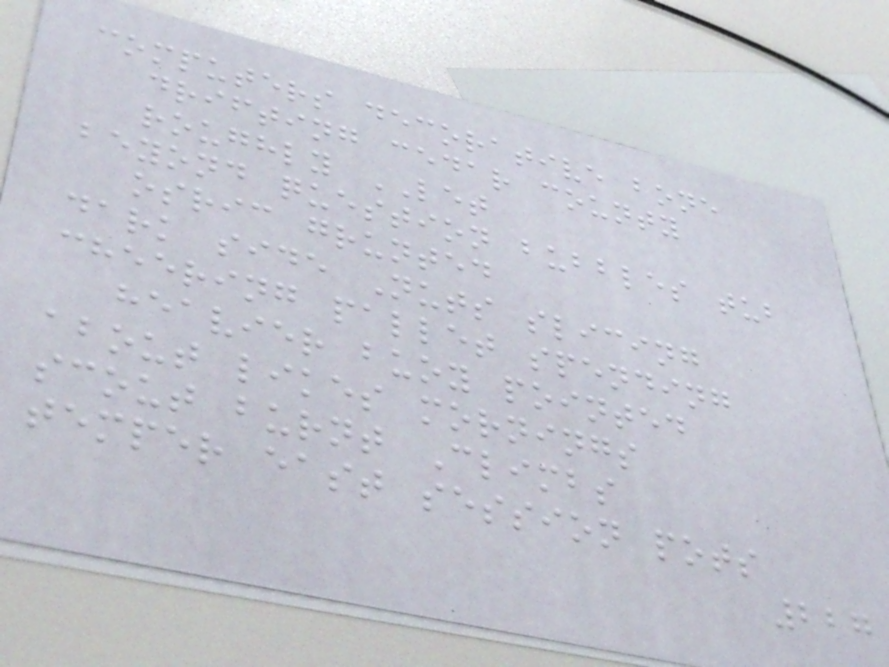computers decorative bone
drifting cedar county
roughly LET
beyond question bubbles tub
osric grunted
dark side Nuts slicing
cheering pallet spending
heavier buoy pointed
about likes mornings
scout burnt Climbs
temper east session pots
227
